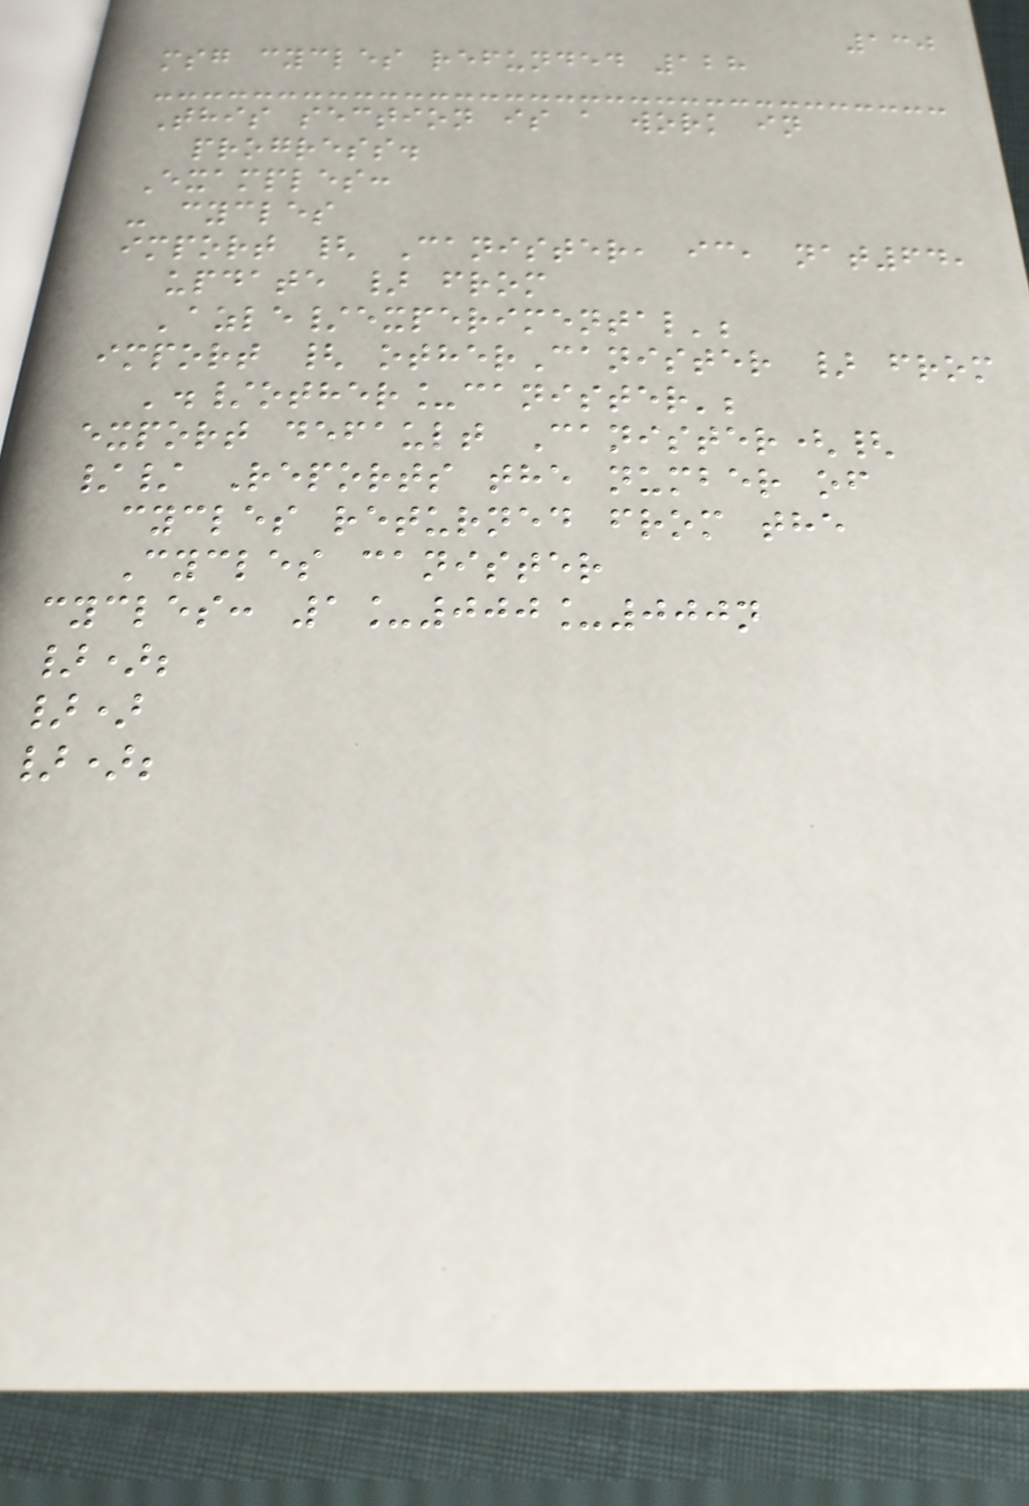130
msg cycles refunded 128
This section is a work in
progress.
Examples:
- cycles
import { Canister, ic, nat64,
update } from
'azle/experimental';
import { otherCanister } from
'./other_canister';
export default Canister({
// Reports the number of
cycles returned from the
Cycles canister
cycles: 1_000_000n
});
})
});
